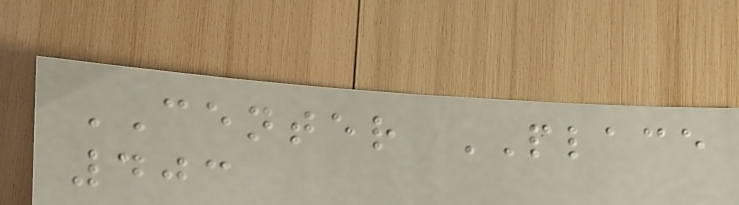CENTER PLACE
403
